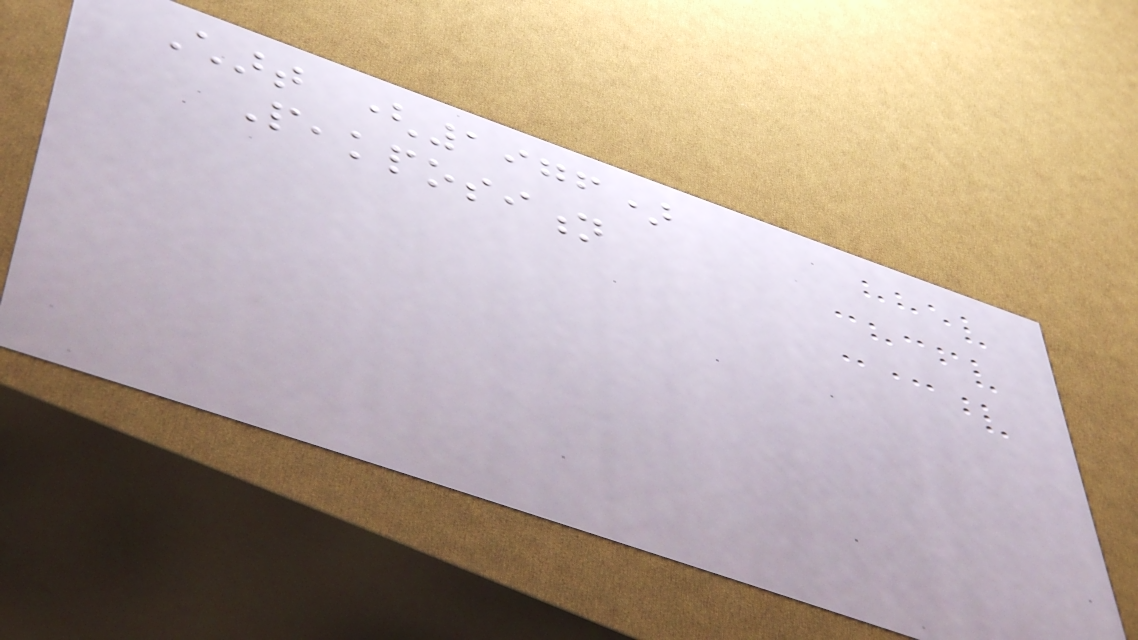Chart (1976)
Peakposition
